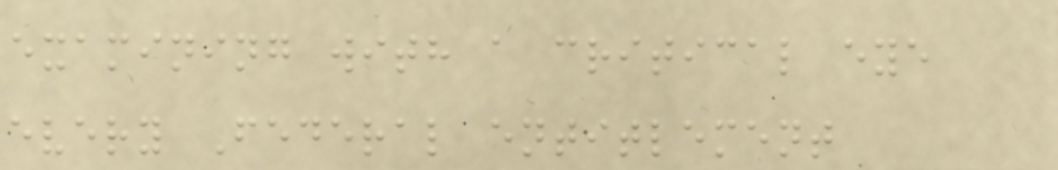examining with a critical eye
every Federal entitlement
